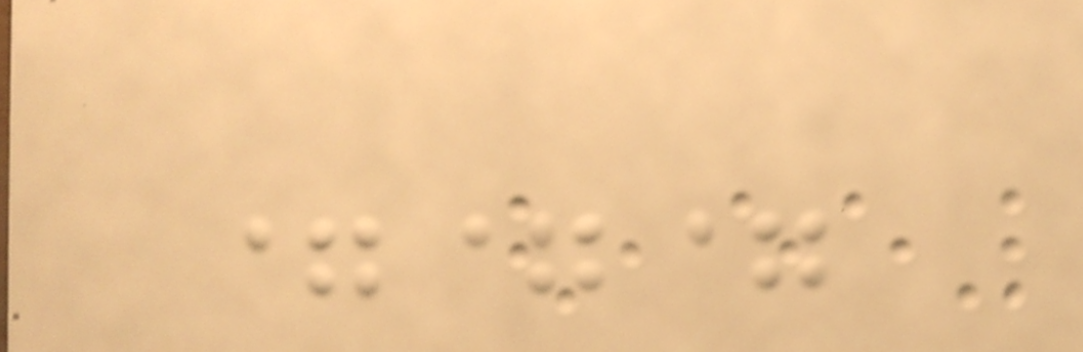===
